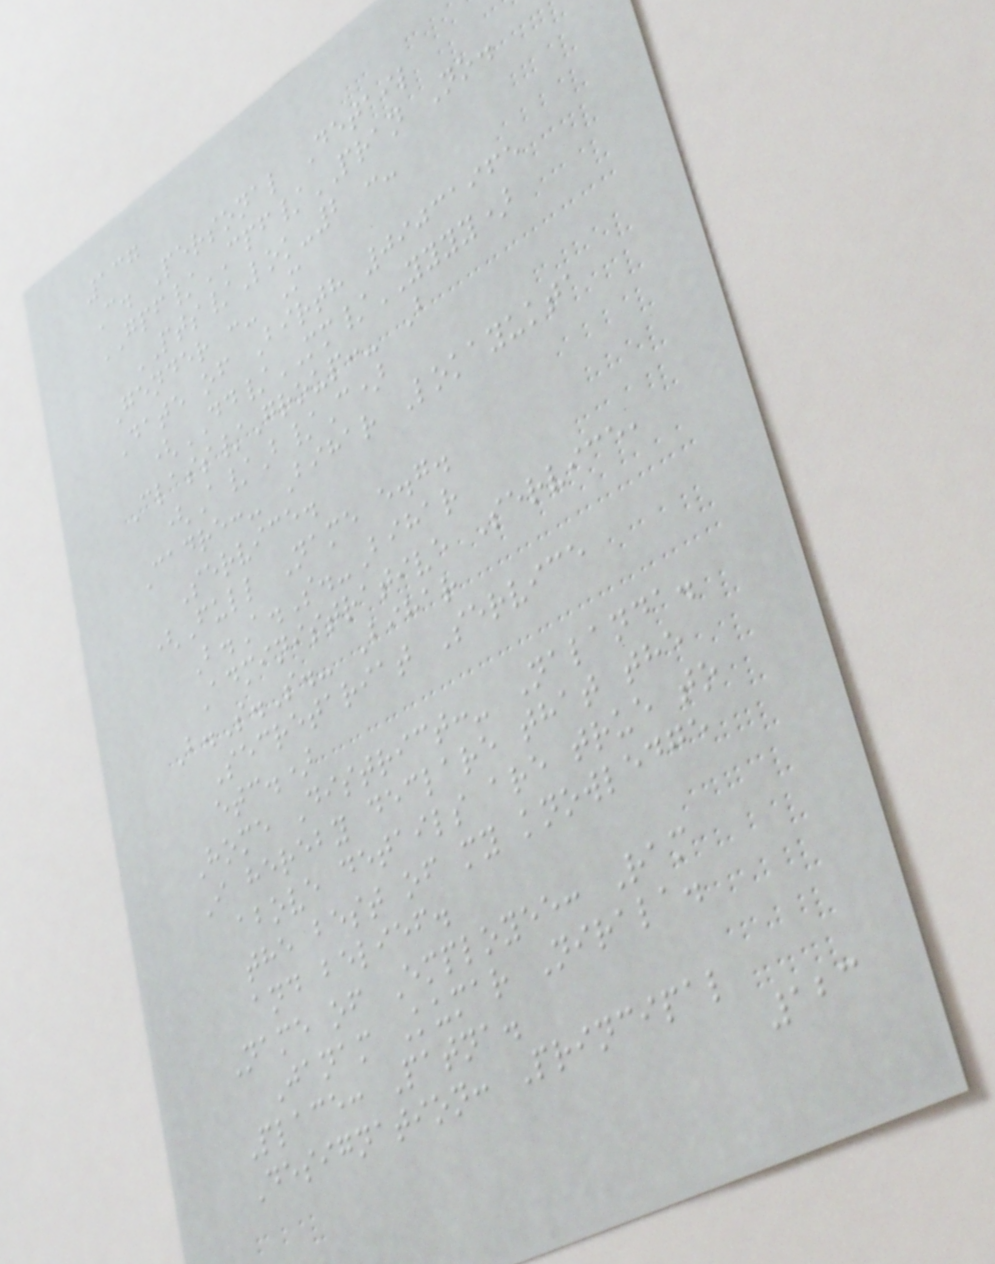137
C. Personal Detail
GPF/CPF/PRAN No.
PTS/Lok-2 :-
Gender :- M
Date of Birth 09031965
(DD/MM/YYYY)
Class/Group:- B
(A/B/C)
Cadre:- Bihar Lokayukta
Service.
(Full Name e.g.
B.A.S.-Bihar
Administrative Service,
B.S.S.- Bihar
Secretariat Service
etc.)
Home District:- Nalanda.
I hereby declare that the
above details are true to
the best of my knowledge
and belief.
Name of Employee: Ram
Janam Kumar Nirala.
Place: Patna.
Designation: Principal
123
